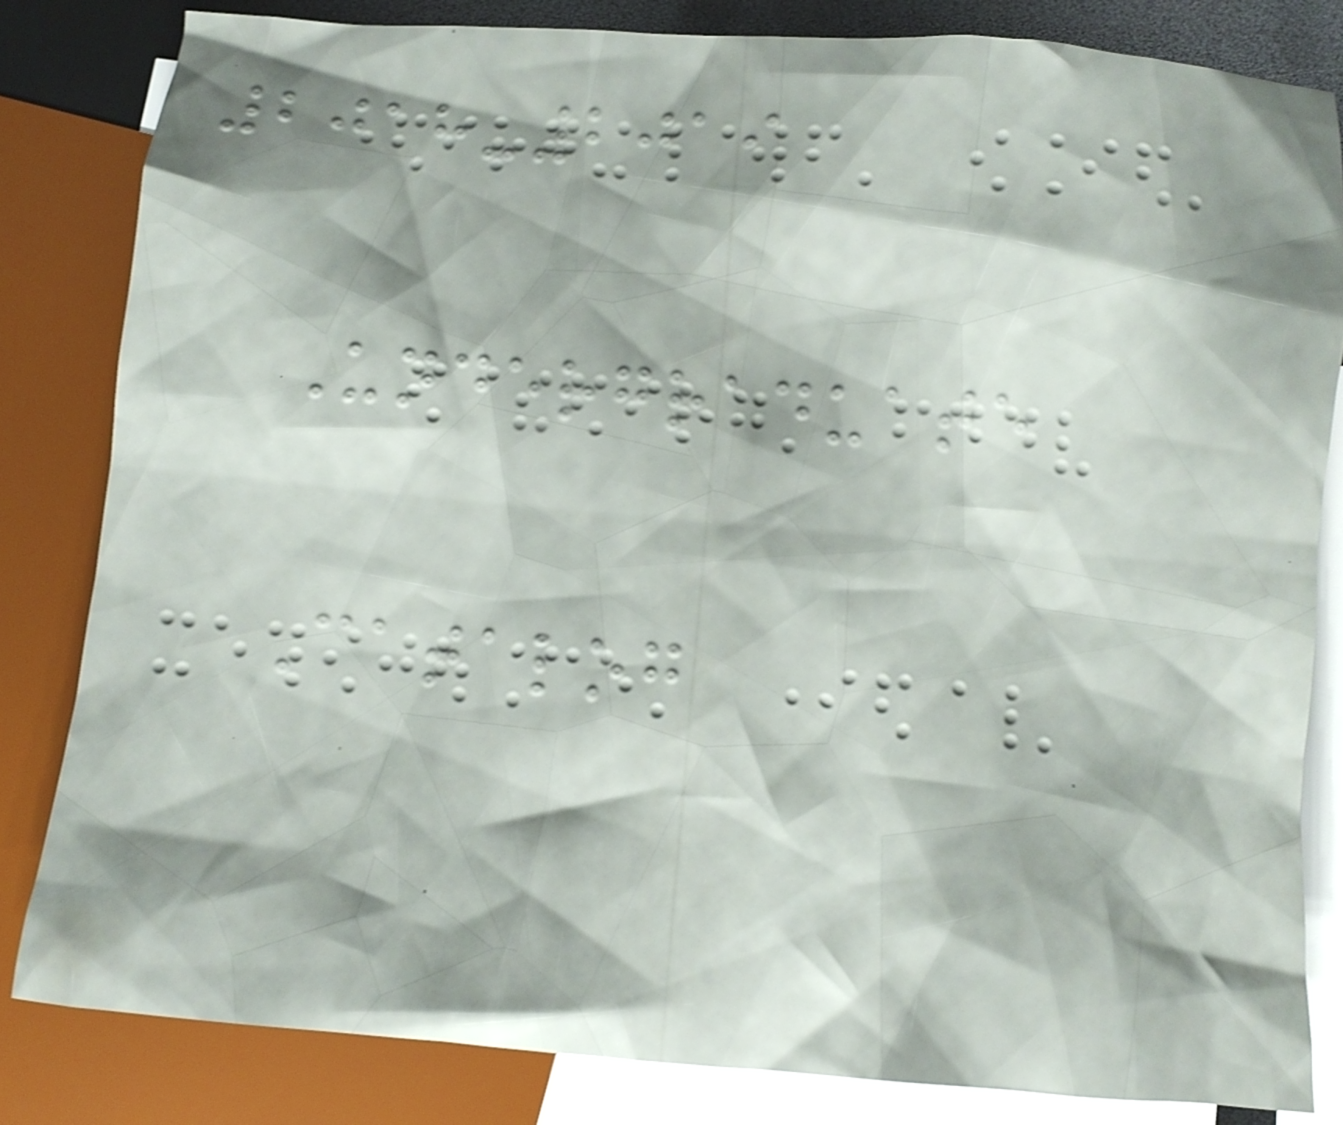2018-2019
Undergraduate
Catalog
